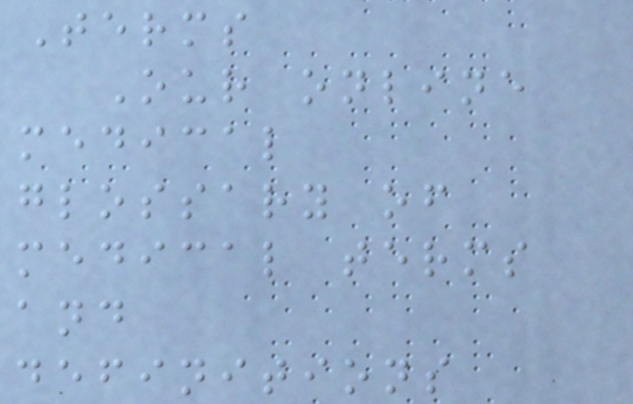Terms
Our online
medical
glossary of
medical terms
and
definitions
